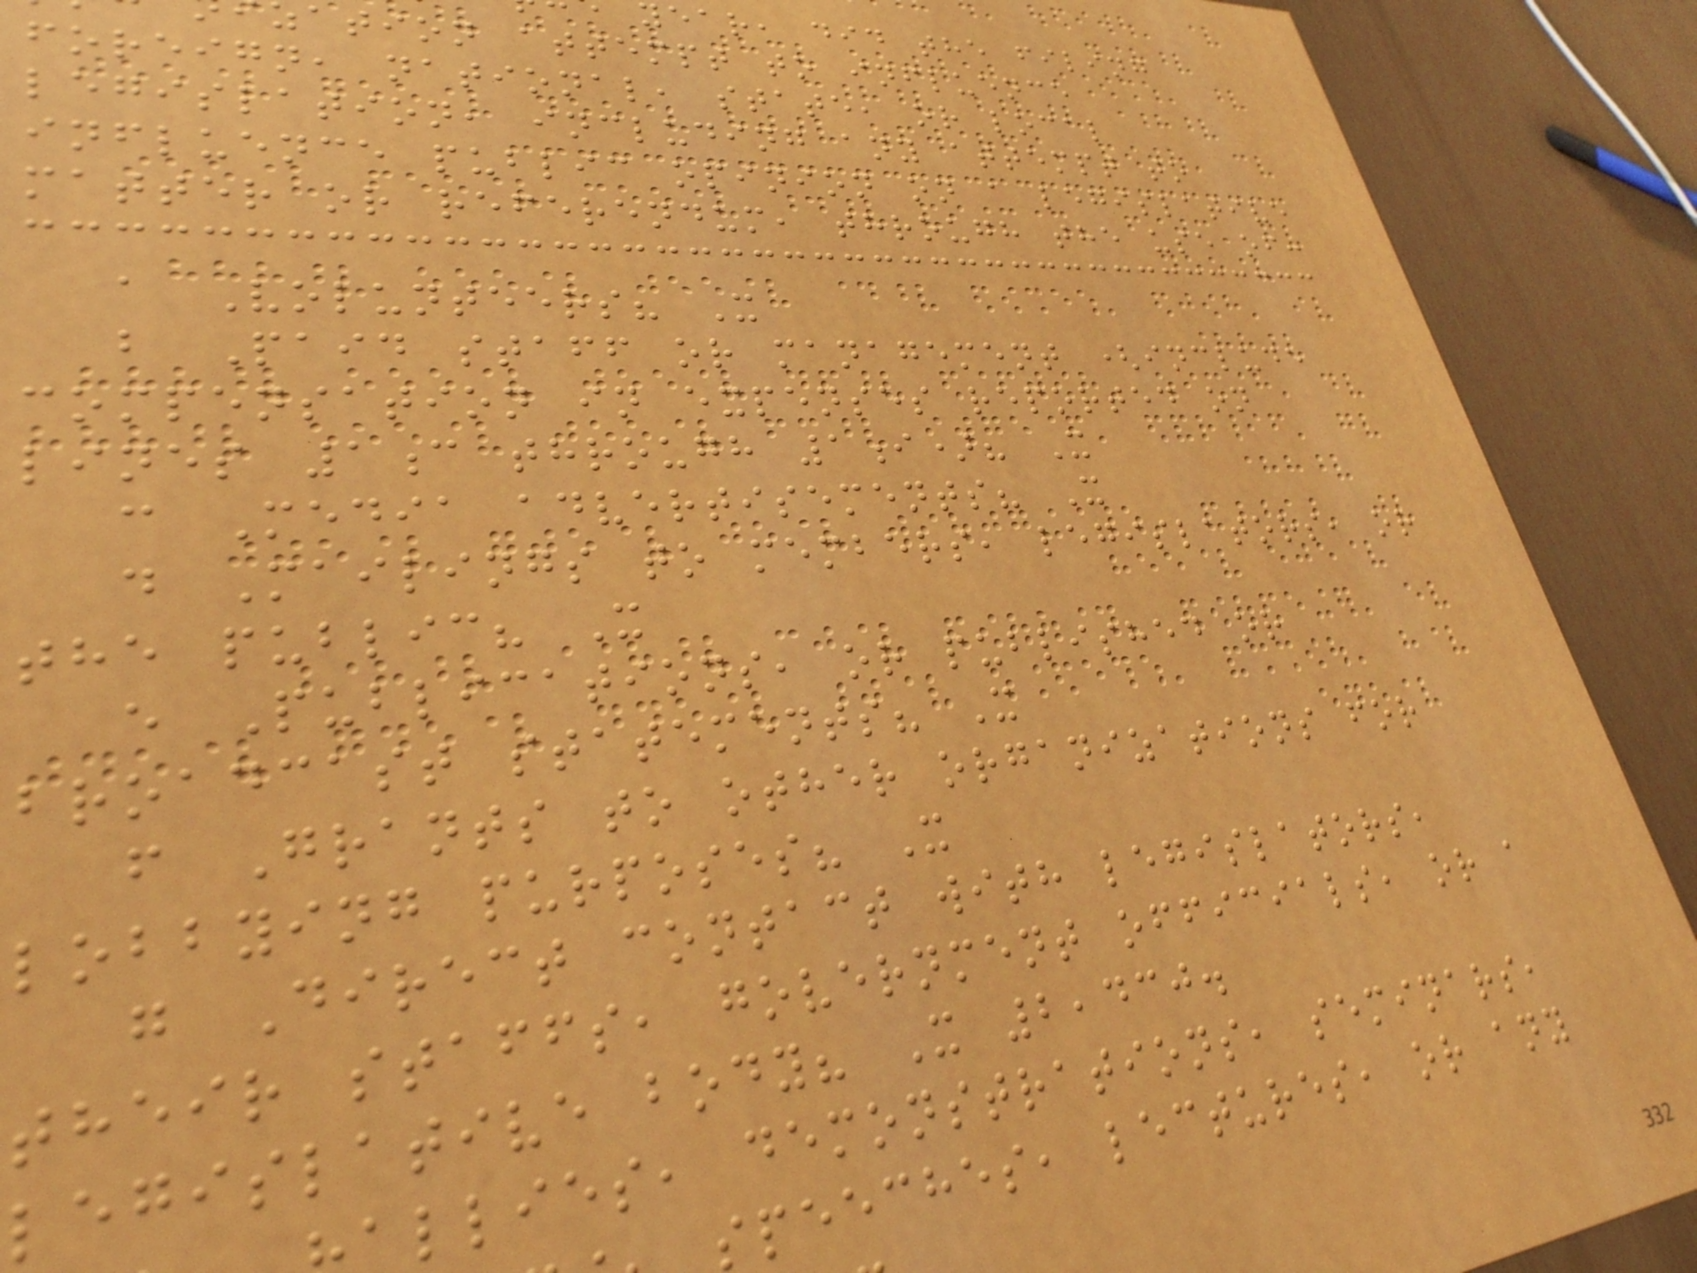year, did the filing
ation attempt to influence
foreign, national, state, or local
legislation, including any attempt to
influence public opinion on a legislative
matter or referendum, through the use of:
a Volunteers? X
b Paid staff or management (include
compensation in expenses reported on
lines 1c through 1i)? X
c Media advertisements? X
d Mailings to members, legislators, or
the public? X
e Publications, or published or
broadcast statements? X
f Grants to other organizations for
lobbying purposes? X
g Direct contact with legislators,
their staffs, government officials, or a
legislative body? X 2,430.
llies, demonstrations, seminars,
speeches, lectures, or any
